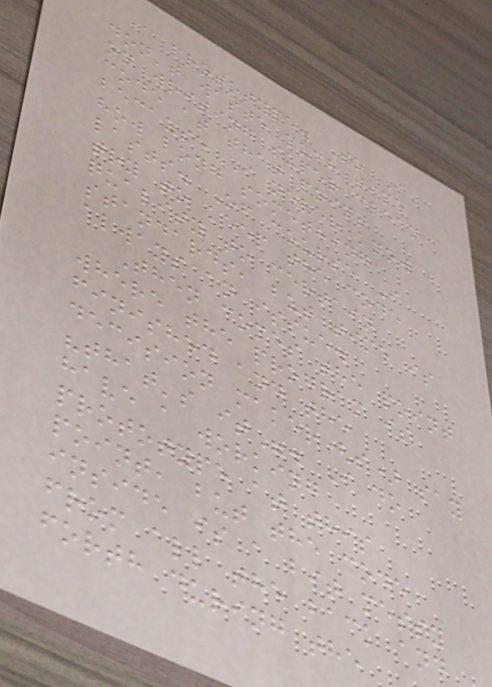a prototype. So I
don't waste much time
on writing super clean
code at that point
because I never know
how long something
lasts. Of course I
try to keep the code
quality to certain
standards, but time is
always an issue.
Then comes the point
where the program is
finished and the
decision maker(s) say
"that's it". I do
have a working
prototype at this
point, but the code
inside is a bit messy
from all the back and
forth during the
